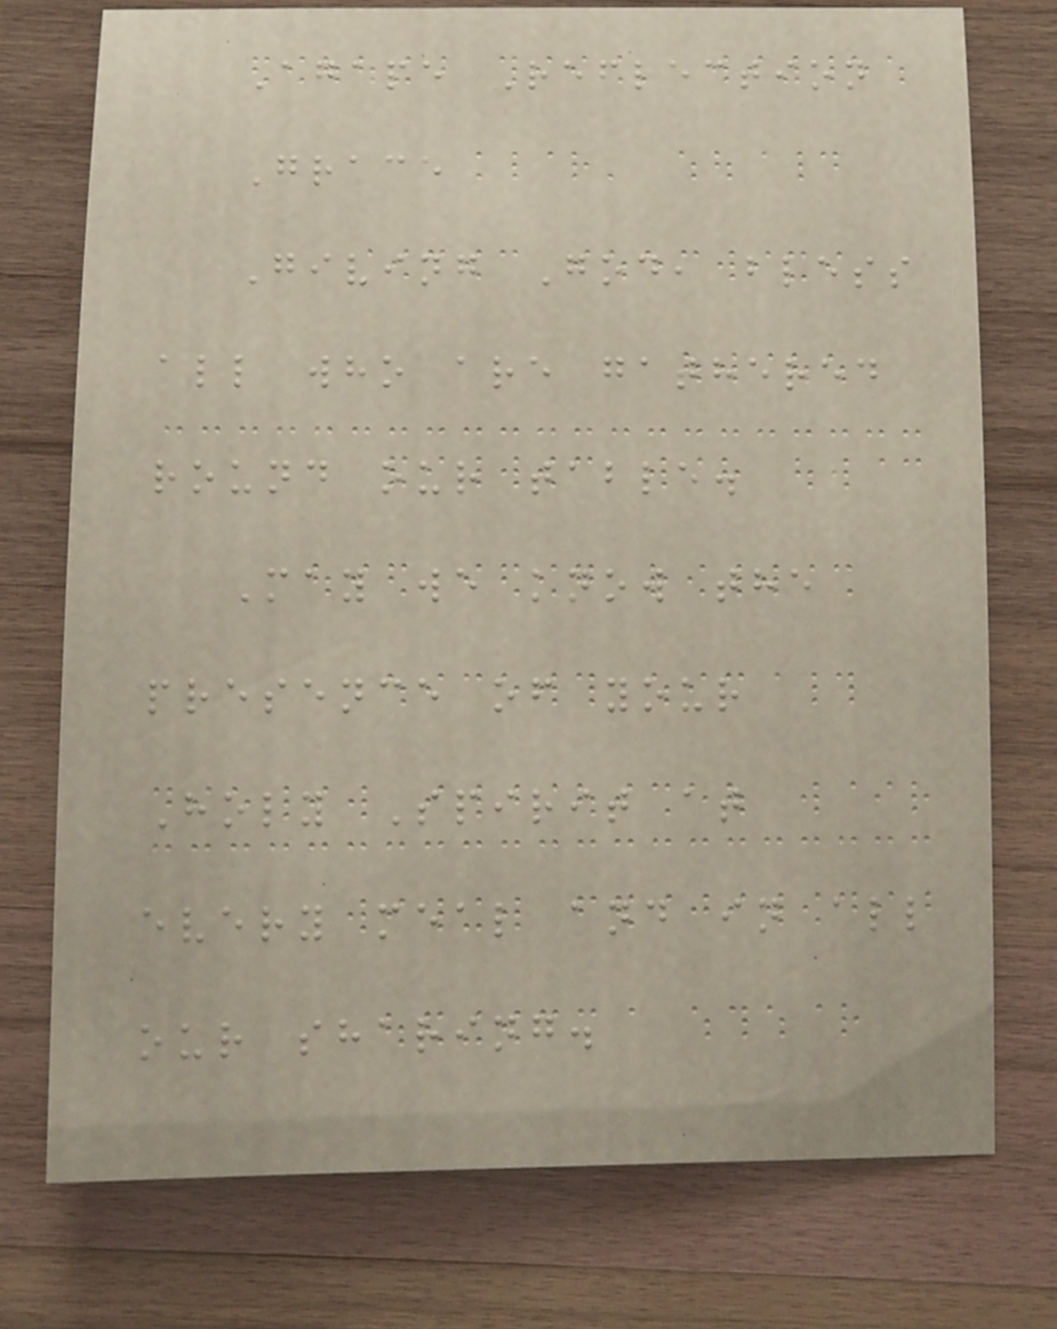Agape Reflection
Grace
Giving God, bless
all who are gathered
round our table.
May we know the
presence of your
Holy Spirit at
every meal and in all
our sharing.
